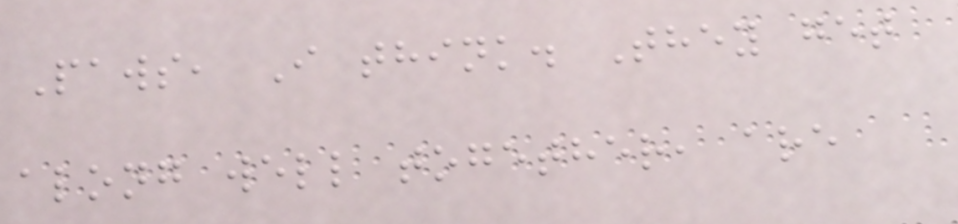Paws, I think. They get
along well together, are
